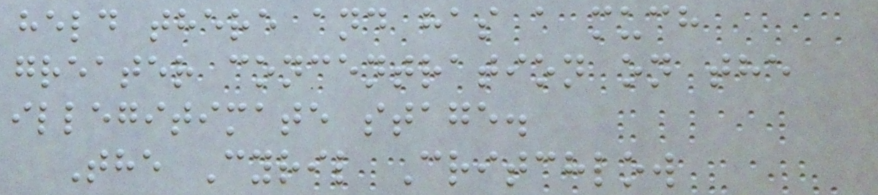held there and has a much
greater concentration on the
illegitimate stage.
The Cyril Critchlow
